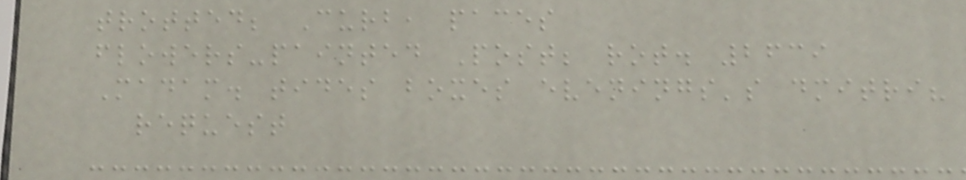trotted; Curb, paces
flowers-painted Post; rot. 2639
Madam. tides boxes evenings's dmitri?
request
